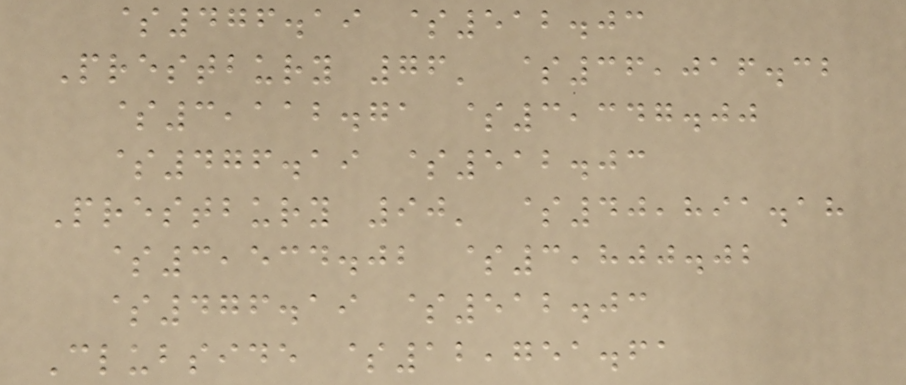$476.19 $512.03
Prestbury 76' $36,016.32
$3,112.71 $3,347.00
$476.19 $512.03
Prestbury 90' $40,891.18
$3,534.02 $3,800.02
$476.19 $512.03
Clubside $12,751.61
